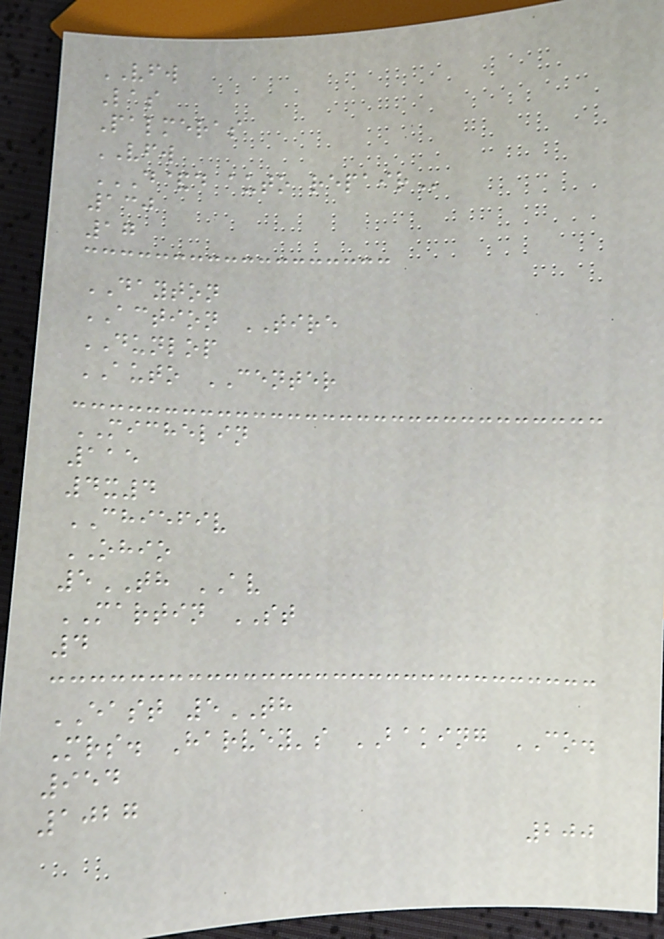VFW
Las
Palmeras
VFW
D&D AUTO REPAIR
130
17
DAYTON
ACTION TIRE
DUNLOP
AUTO CENTER
MICHELIN
115
4x4
CHIEFIV
OHIO
5TH AV
MARTIN ST
4
EAST 5TH
Mrs. Harvey's BAKING CO.
954
1027
200
